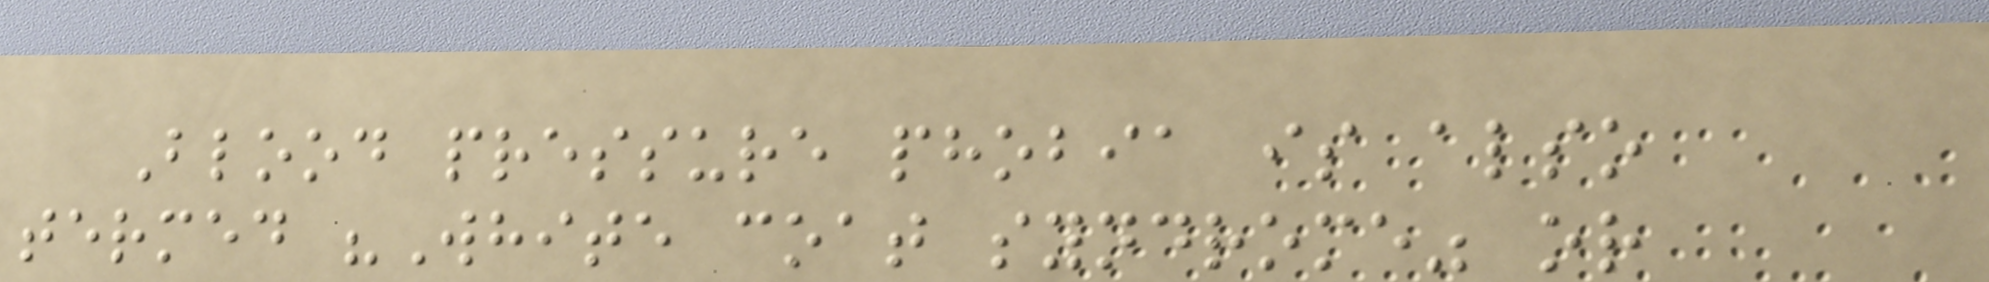Blood pressure phobia is also
termed "White coat syndrome" or
